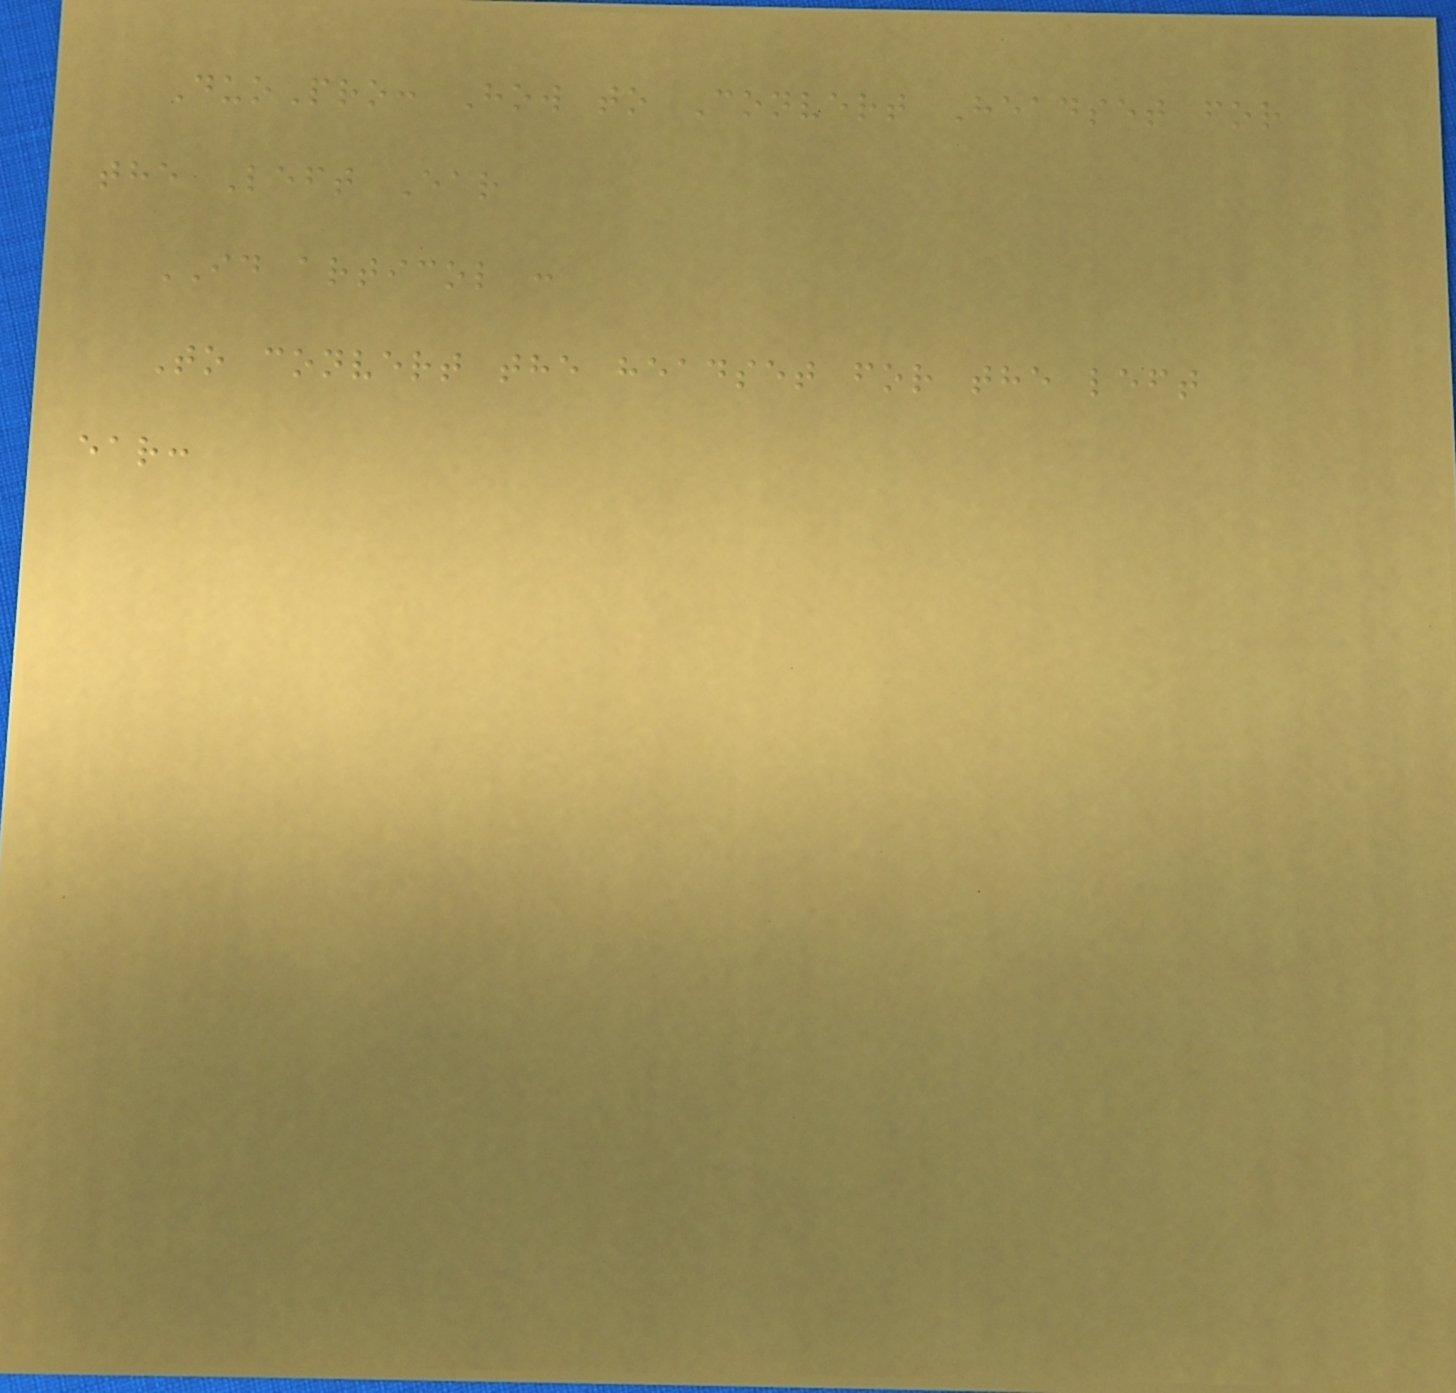DuoPro: How to Convert Headset for
the Left Ear
ID articol :
To convert the headset for the left
ear:
